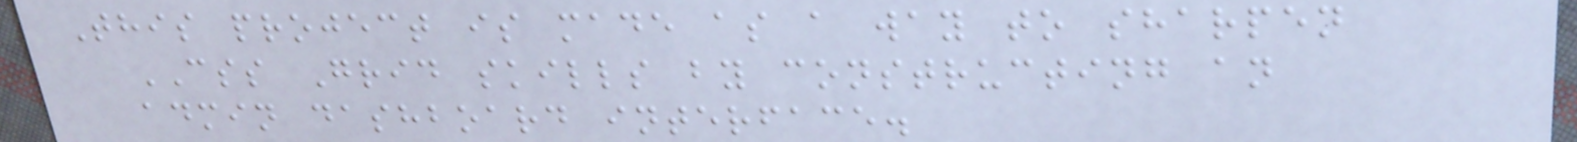This project is made as a way to sharpen
CSS Grid skills by constructing an
admin dashboard interface.
